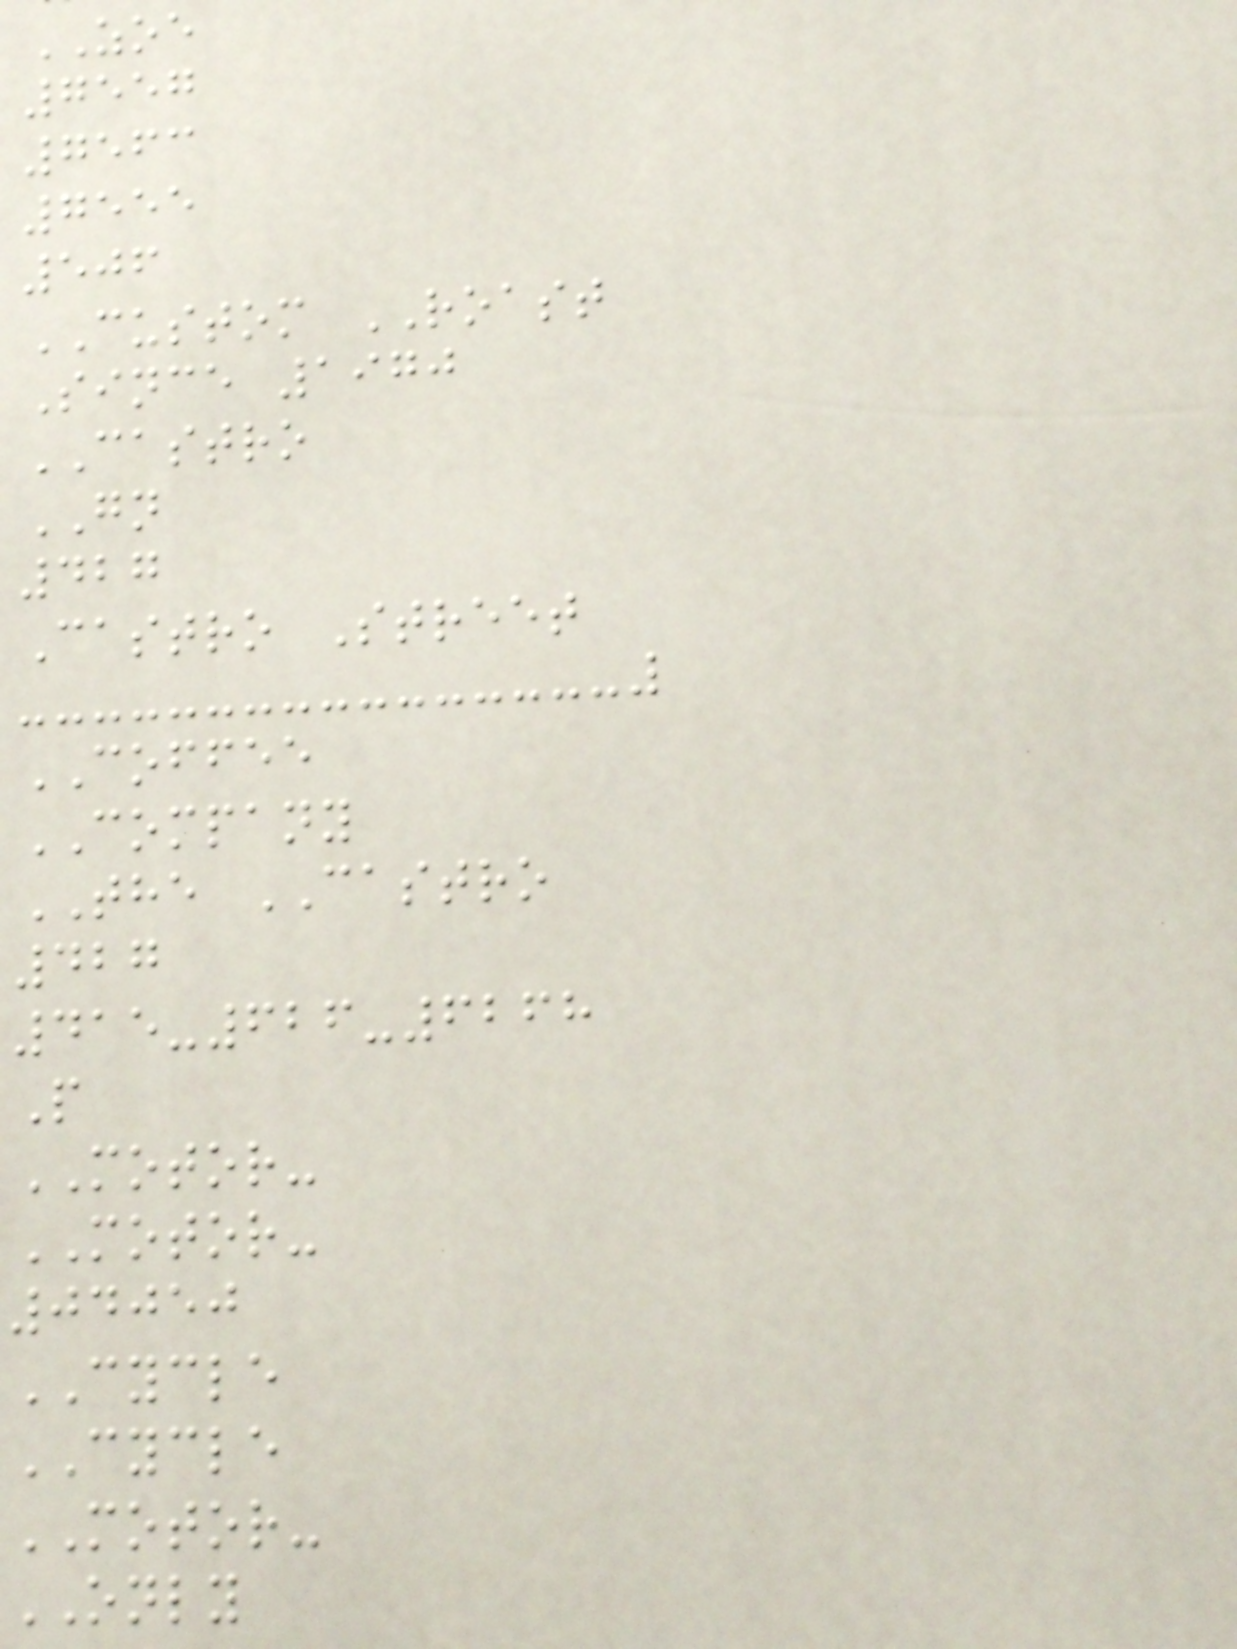ZOE
7557
7563
7555
506
CUSTOM ROAST
Since 1970
CASTRO
GN
427
Castro Street
COFFEE
COMPANY
THE CASTRO
427
415-626-6268
P
MOTOR-
MOTOR-
04050
CYCLE
CYCLE
MOTOR-
ONLY
